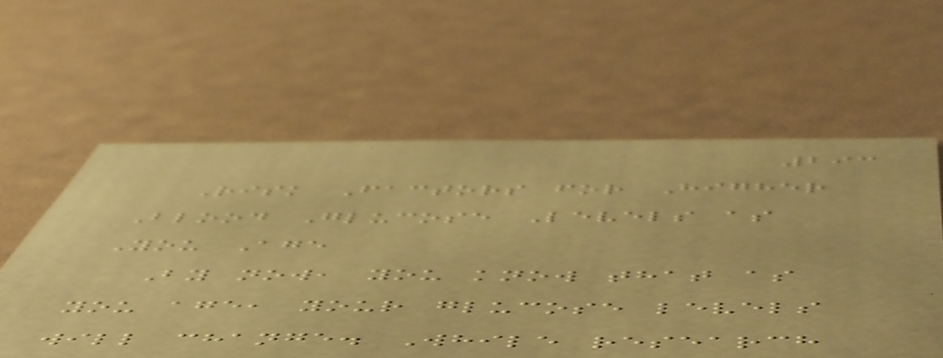293
Risk Factors for Higher
Blood Glucose Levels as
You Age
By now, you know that as
you age, your glucose levels
will change. While research
